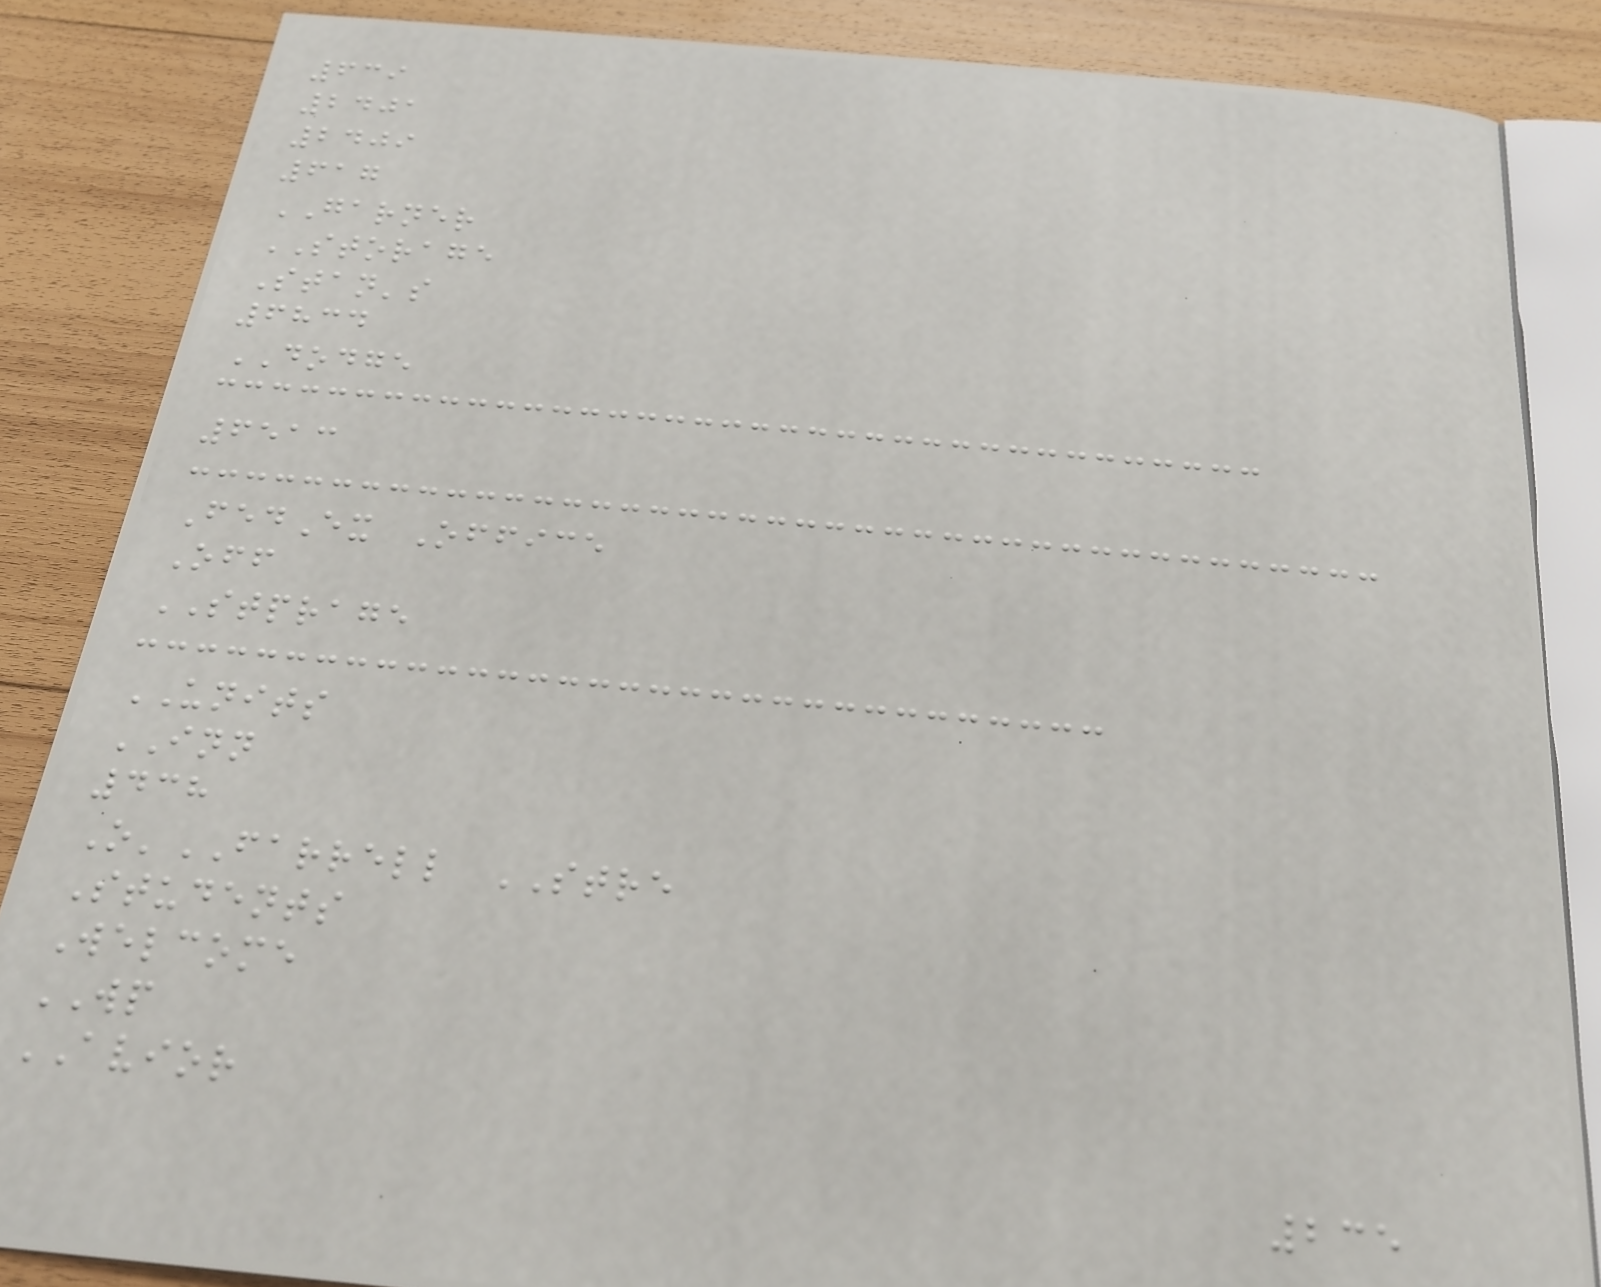639
2401
2409
617
GARNER
STORAGE
Stan's
6834
DODGE
6513
FedEx Office
Off
STPRAGE
UNITS
INN
438
O'FARRELL STRE
Students
Welcome
WP
AVIOR
235
